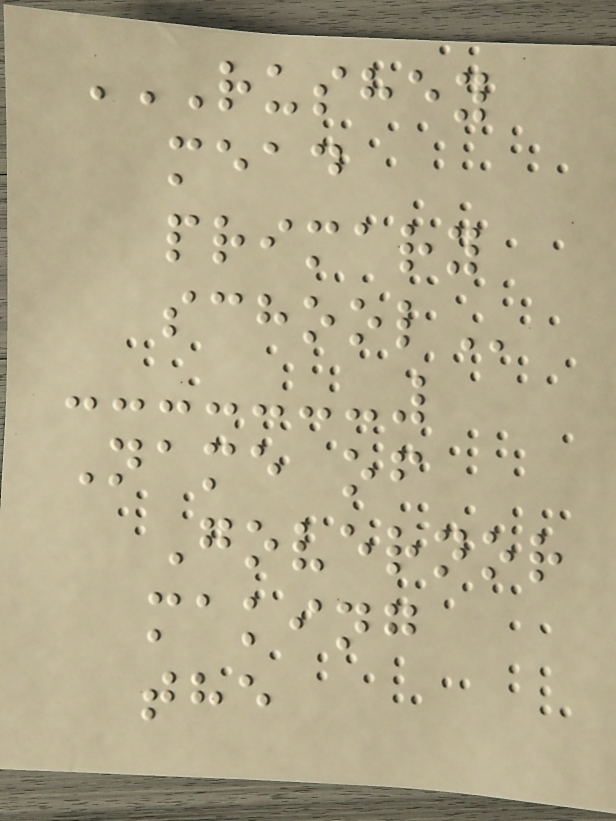RUSHEY
MEAD
PRIMARY
SCHOOL
Name of
Governor
making
the
